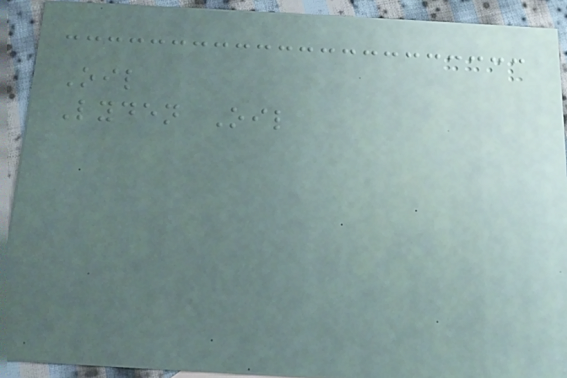Oil
Lyden Oil
